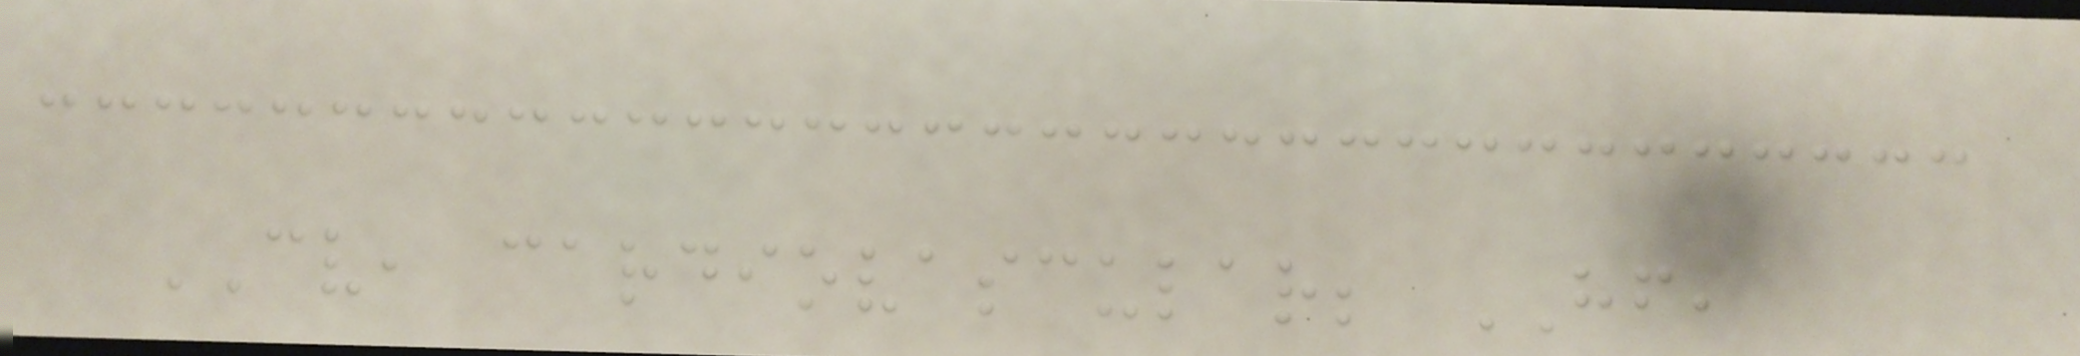CV, cardiovascular; HF,
